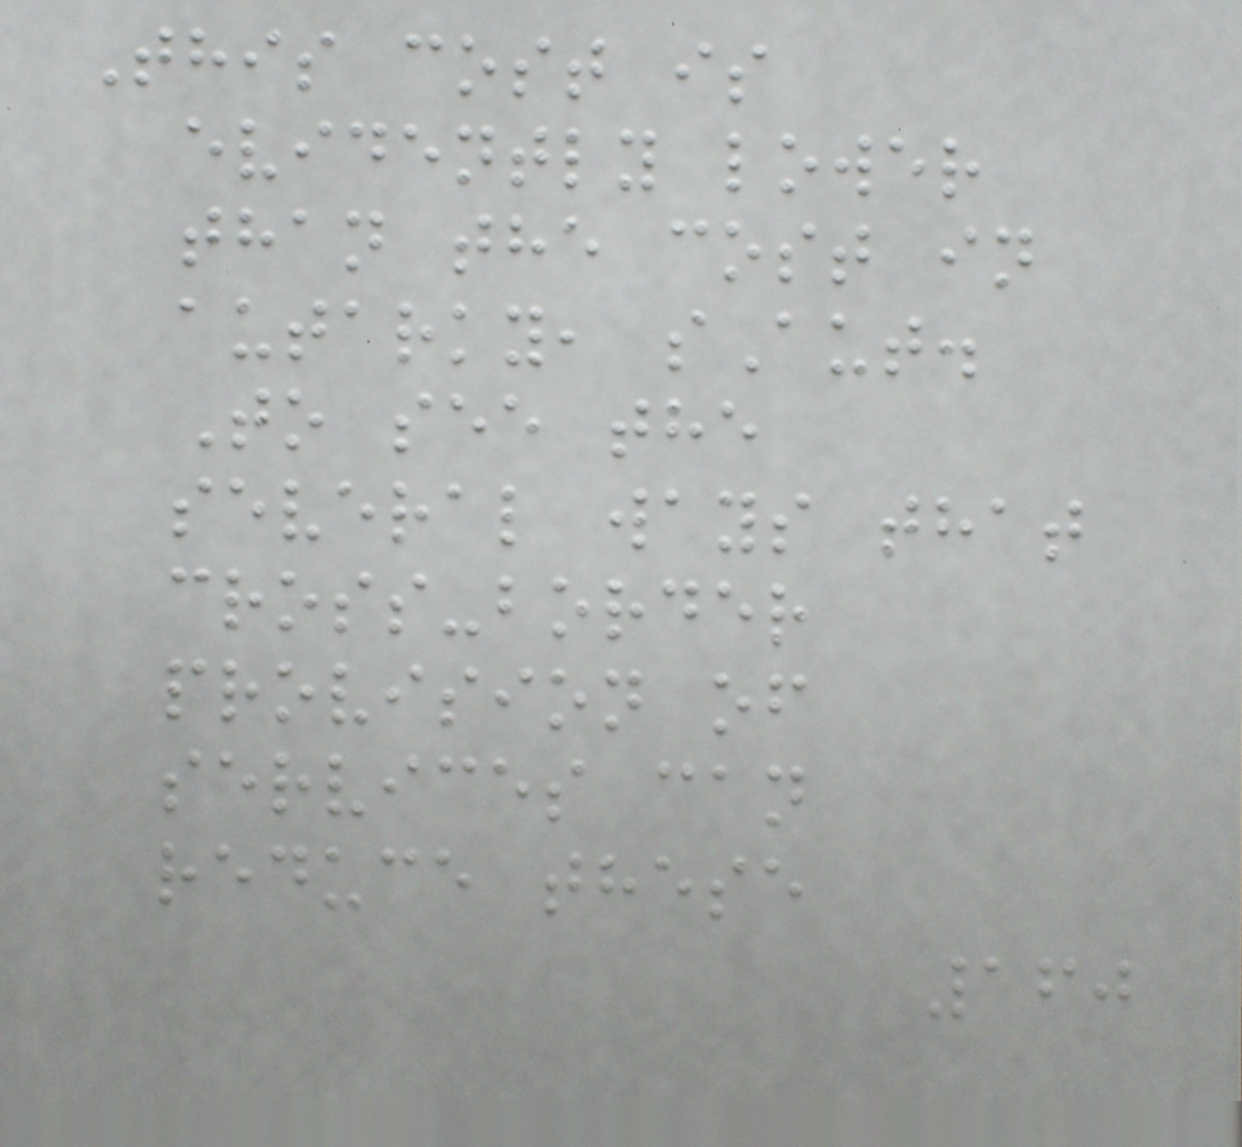This cost is
evidently lower
than the cost in
autarky, sAut.
To see the
several ways that
cross-border
provision of
services can
reduce these
160
